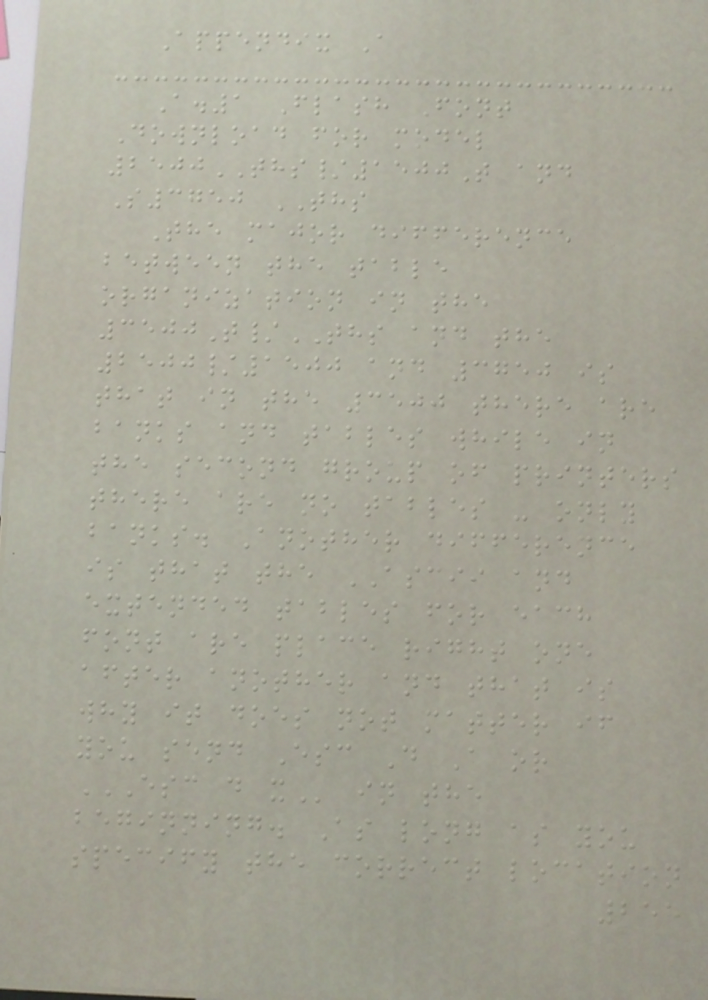Appendix A
A.1 Flash Font
Download for model
2500THS/1500T and
S3750 THS
The major difference
between the table
organization in the
3500T/THS and the
2500/1500 and 3750 is
that in the 3500 there are
banks and tables while in
the second group of printers
there are no tables - only
banks. Another difference
is that the ASCII and
extended tables for each
font are place right one
after another and that is
why it does not matter if
you send Esc D A or
ESC D X in the
beginning. As long as you
specify the correct location
255
